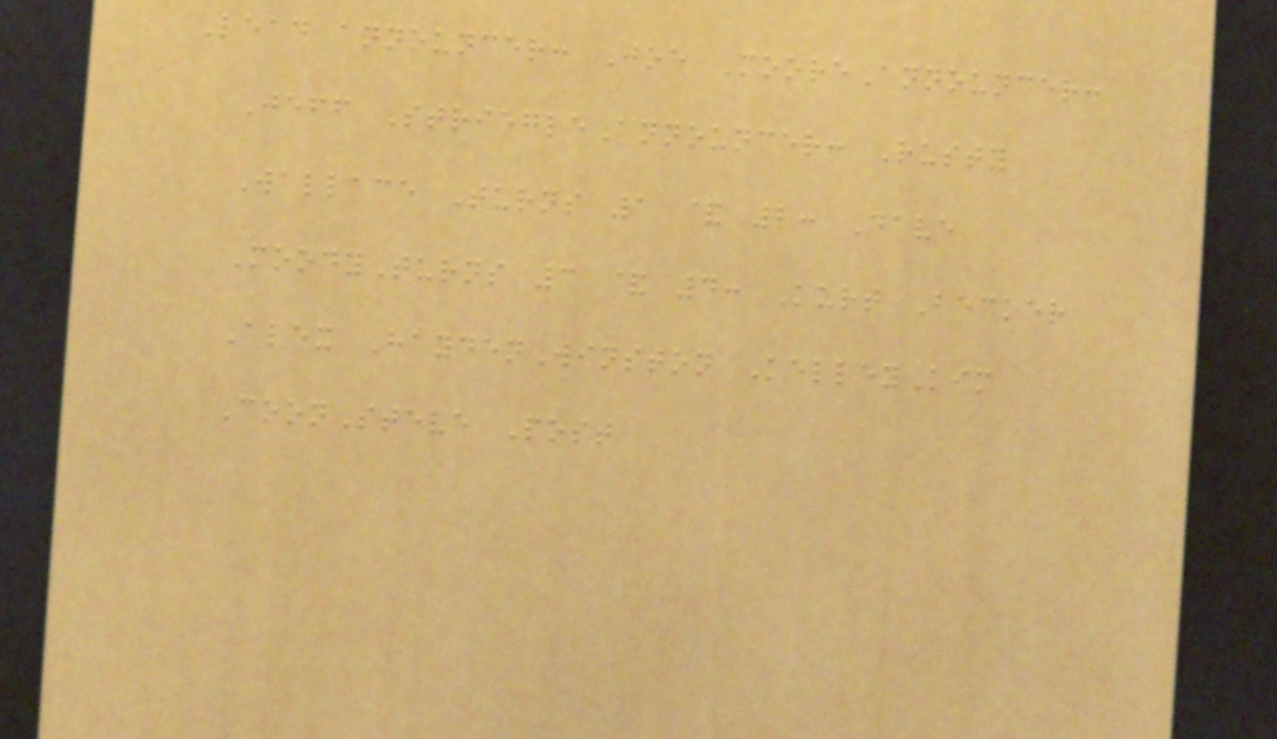Lead announcer: Joe MooreAnnouncer:
Jeff StriegleAnnouncer: Rusty
Wallace Turns 1 & 2: Dave
MoodyTurns 3 & 4: Kurt Becker
Alex HaydenWinston KelleyKim
CoonSteve Post
